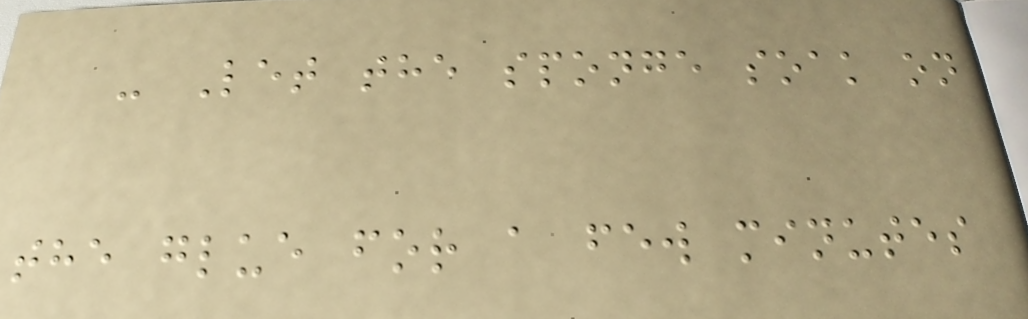- Let the sponge soak on
the glue for a few minutes
